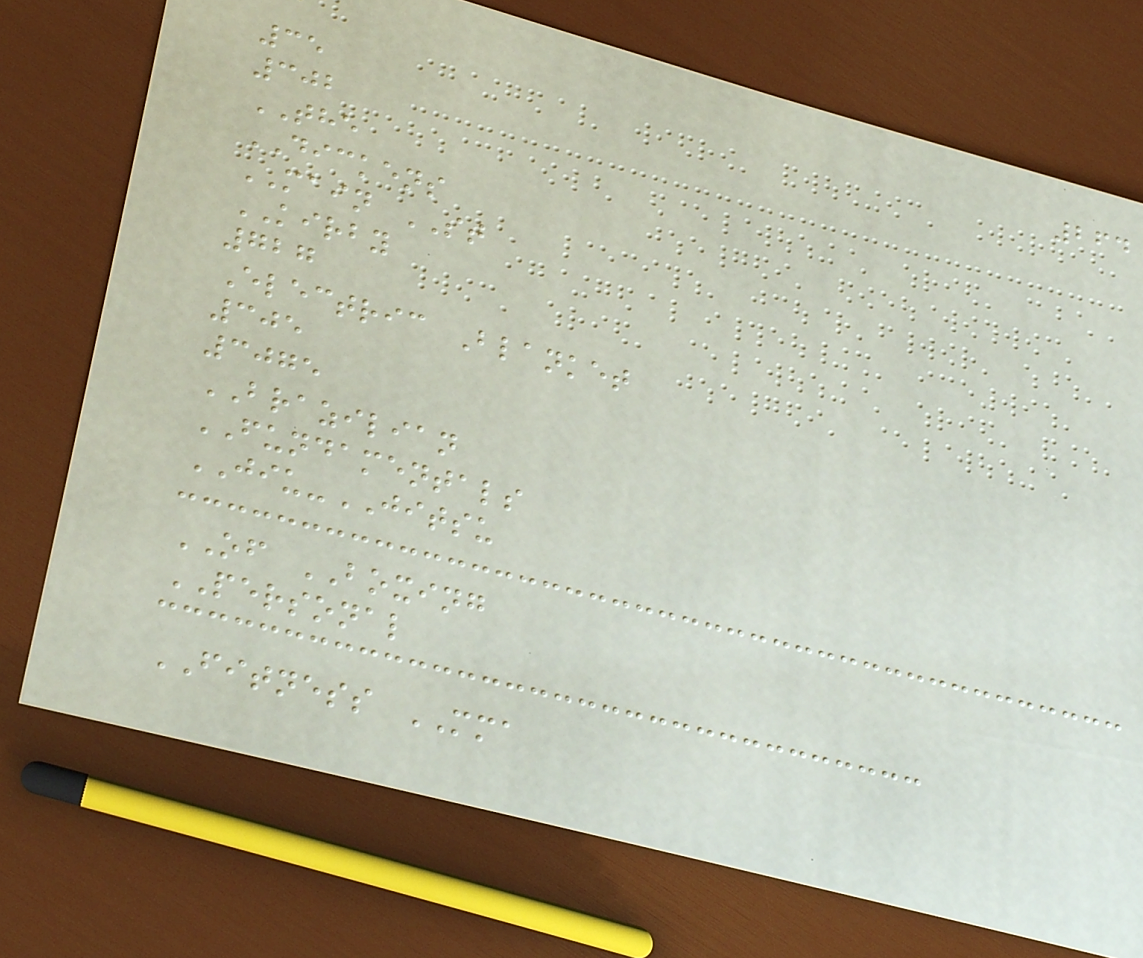264
35
302
THE
DICKENS
MAIN ST
KIRBY
727
Electric Blanket
305
3075
BRAZILIAN
FUNDAMENTALS
JIU-JITSU
OF BOXING
PERSONAL
FITNESS MMA
